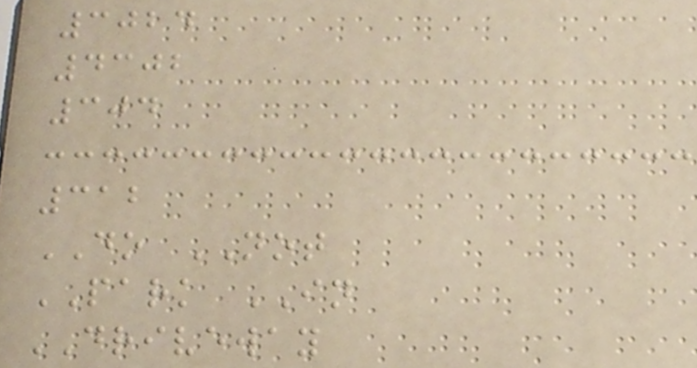3024
4302
304
312
DO NOT
PARK IN
DRIVEWAY
